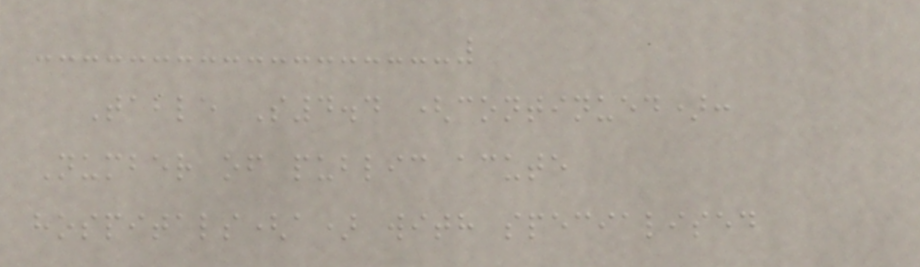Table S4.4 (continued):
Number of public acute
hospitals(a) with specialised
